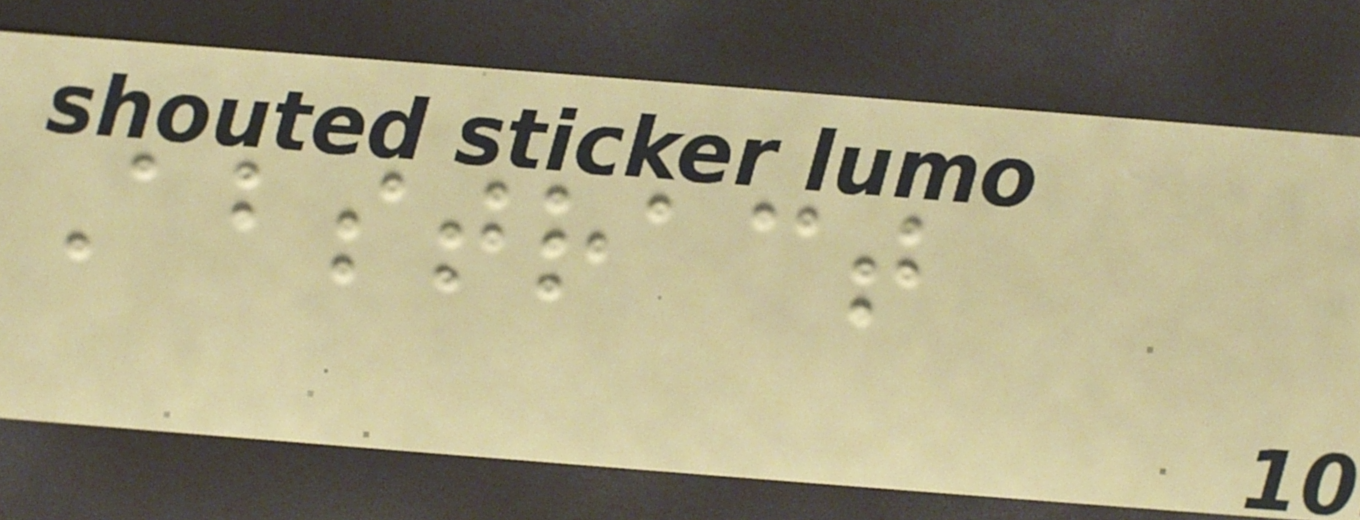Abstract
